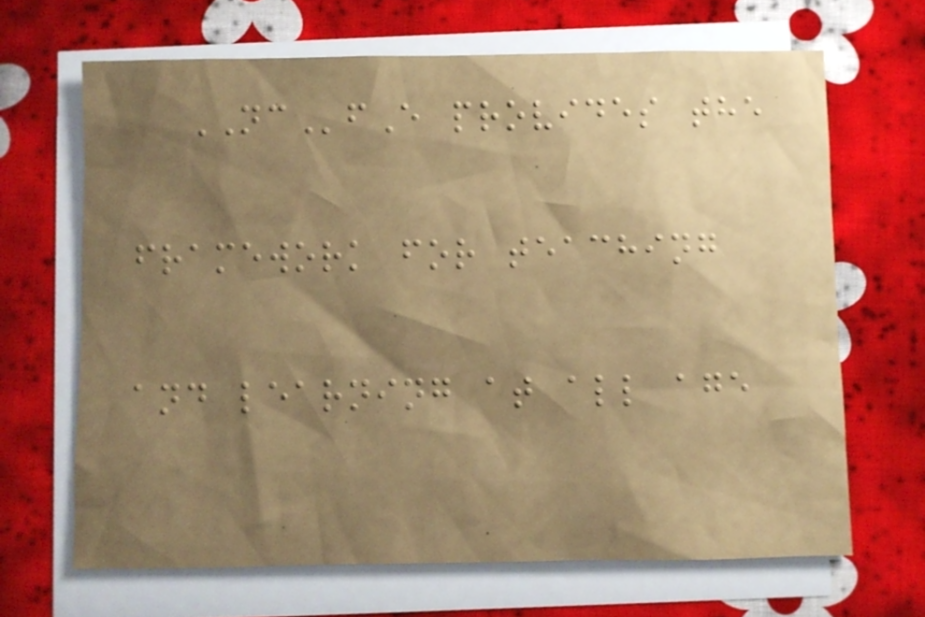NCfE provides the
framework for teaching
and learning at all age
